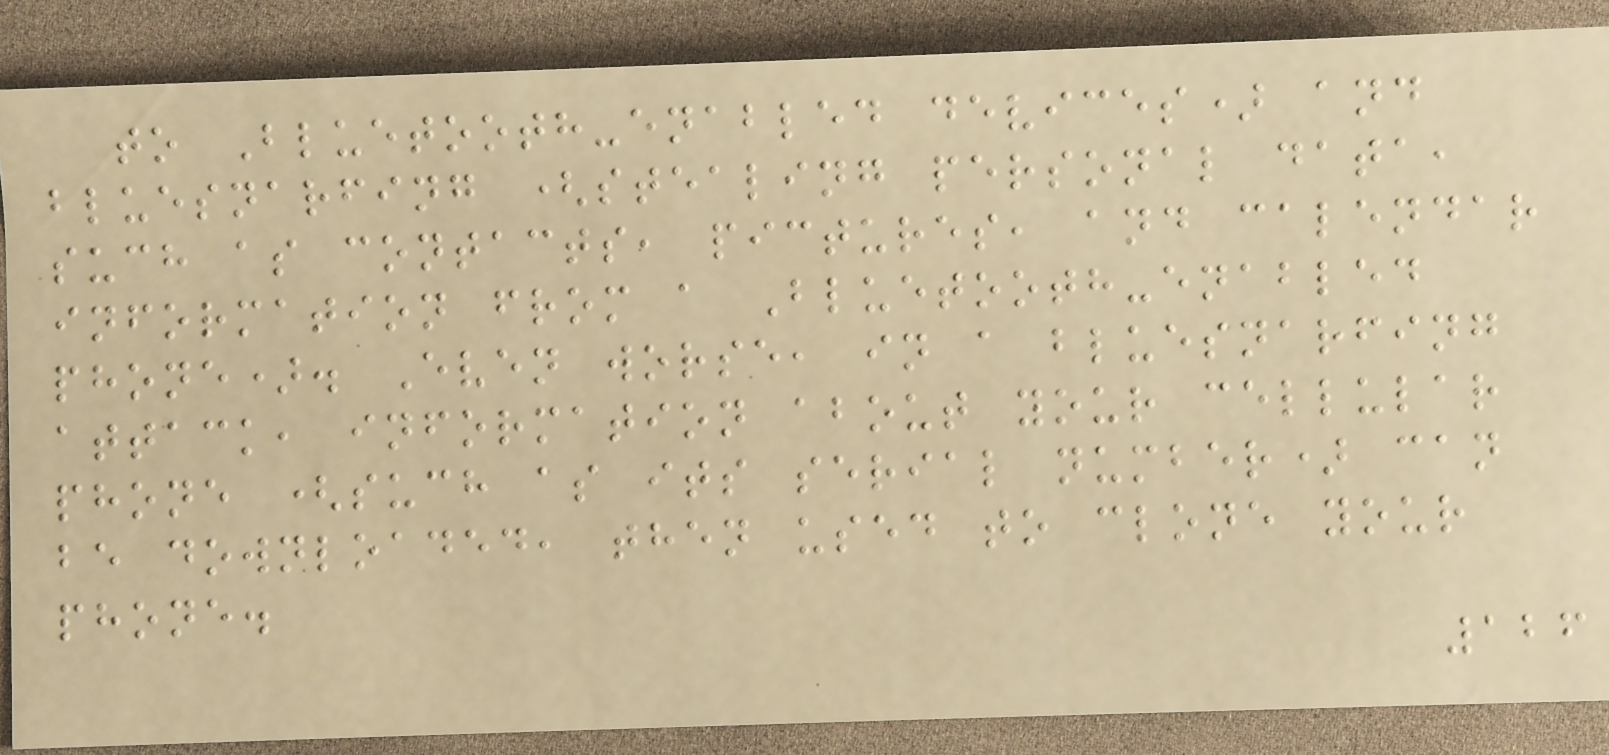to Bluetooth-enabled devices) and
bluesnarfing (stealing personal data,
such as contacts, pictures, and calendar
information from a Bluetooth-enabled
phone). Even worse, in a bluesnarfing
attack, information about your cellular
phone (such as its serial number) can
be downloaded, then used to clone your
phone.
126
